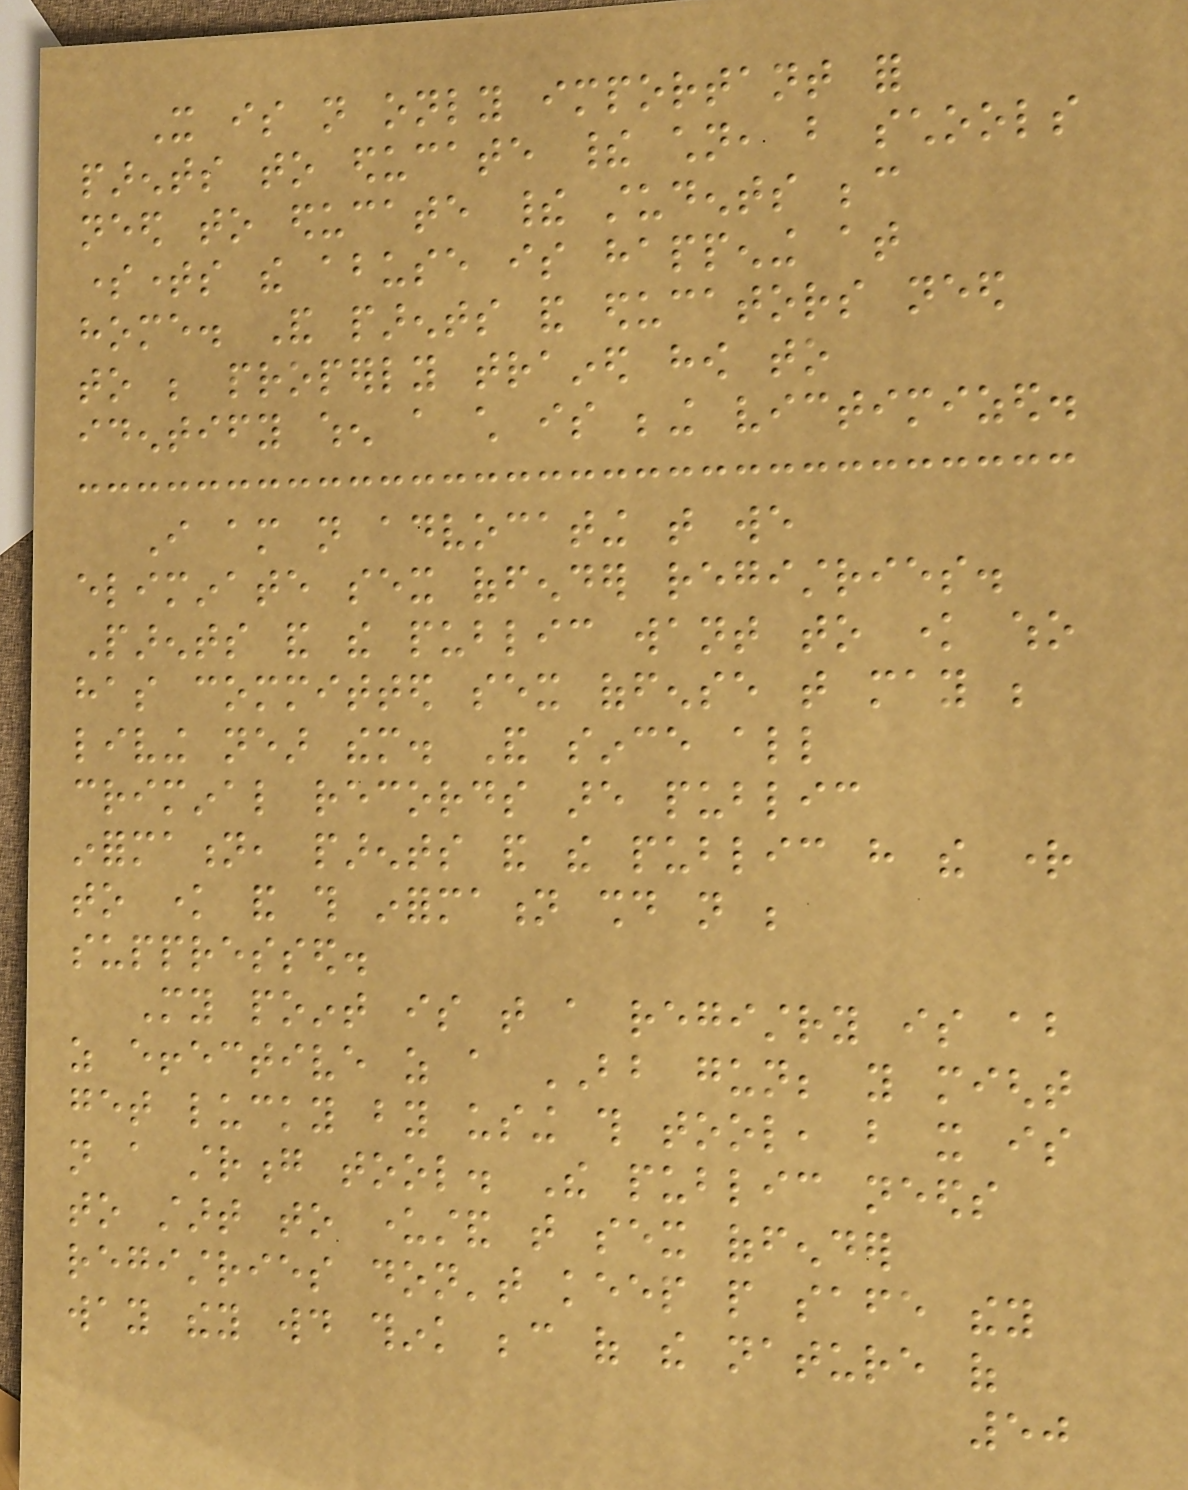It is not only important for
parents to educate their children, but schools
need to educate their students because
sometimes the abuse is happening at
home. And parents and educators need
to be properly trained how to
identify when a child is being victimized.
I am not advocating that we
eliminate sex offender registries.
Parents and the public want to know who
has committed sex offense that may be
living near them. And since all
criminal records are public
information, parents and the public have the right
to know and this information should not be
suppressed.
My point is that a registry is about
as effective as a BB gun; you might
get lucky by using this tool, but it is
not a strong tool. The public needs
to start to understand that sex offender
registries don't keep people safe they
way they would think because of the nature of
50
